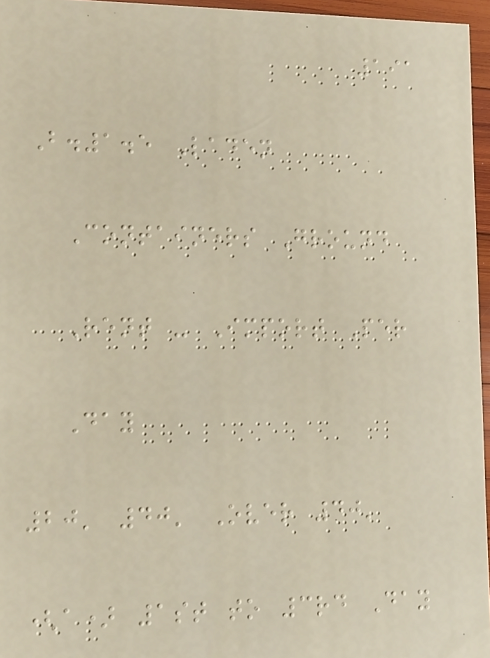191
B.1.5 Laden
Containers Ground
Rent - Import Per
Day
20' 40' Over 40'
(a) 1st to 3rd Day
